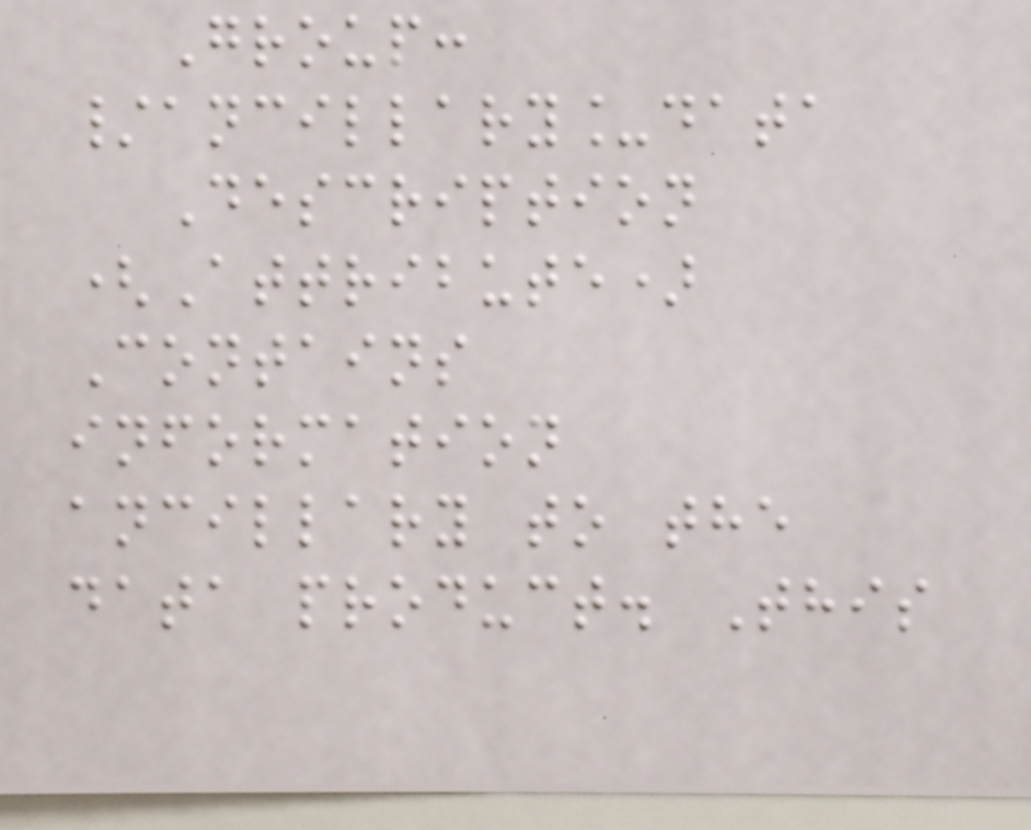Group:
/ancillary_data
Description
(Attribute)
Contains
information
ancillary to the
data product. This
